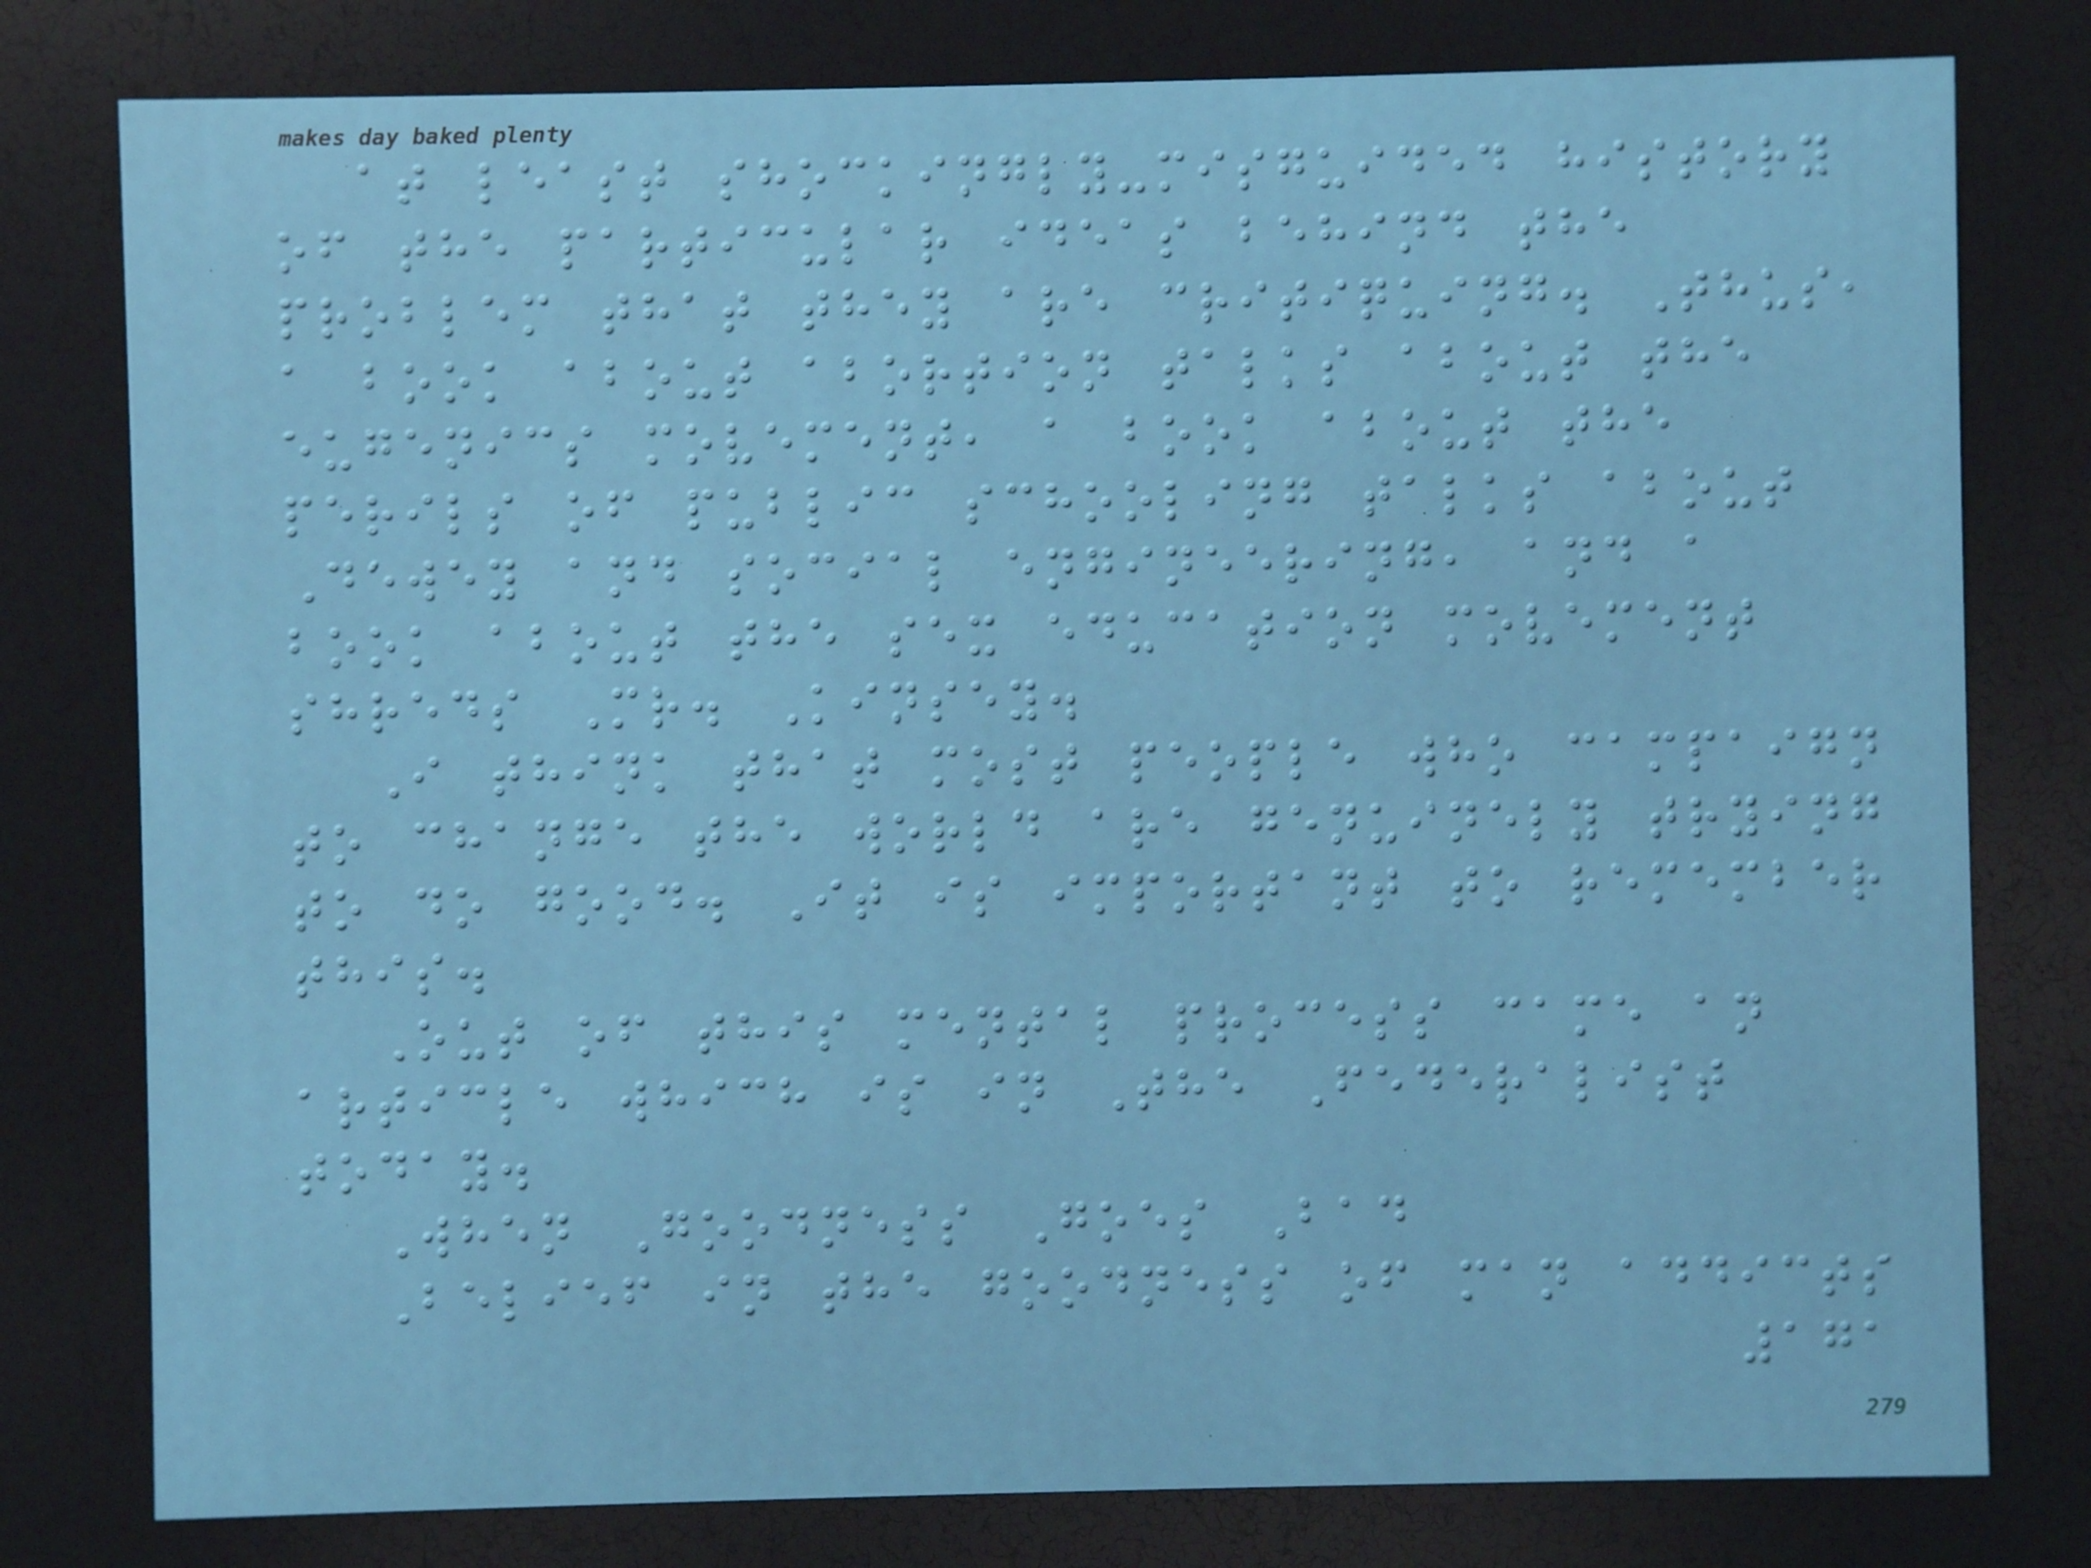at least shockingly-misguided history
of the particular ideas behind the
problem that they are critiquing. Thus,
a book about abortion talks about the
eugenics movement, a book about the
perils of public schooling talks about
Dewey and social engineering, and a
book about the sex education movement
shreds Mr. Kinsey.
I think that most people who campaign
to change the world are genuinely trying
to do good. It is important to remember
this.
Out of this mental process came an
article which is in The Federalist
today.
When Goodness Goes Bad
Belief in the goodness of man addicts
171
